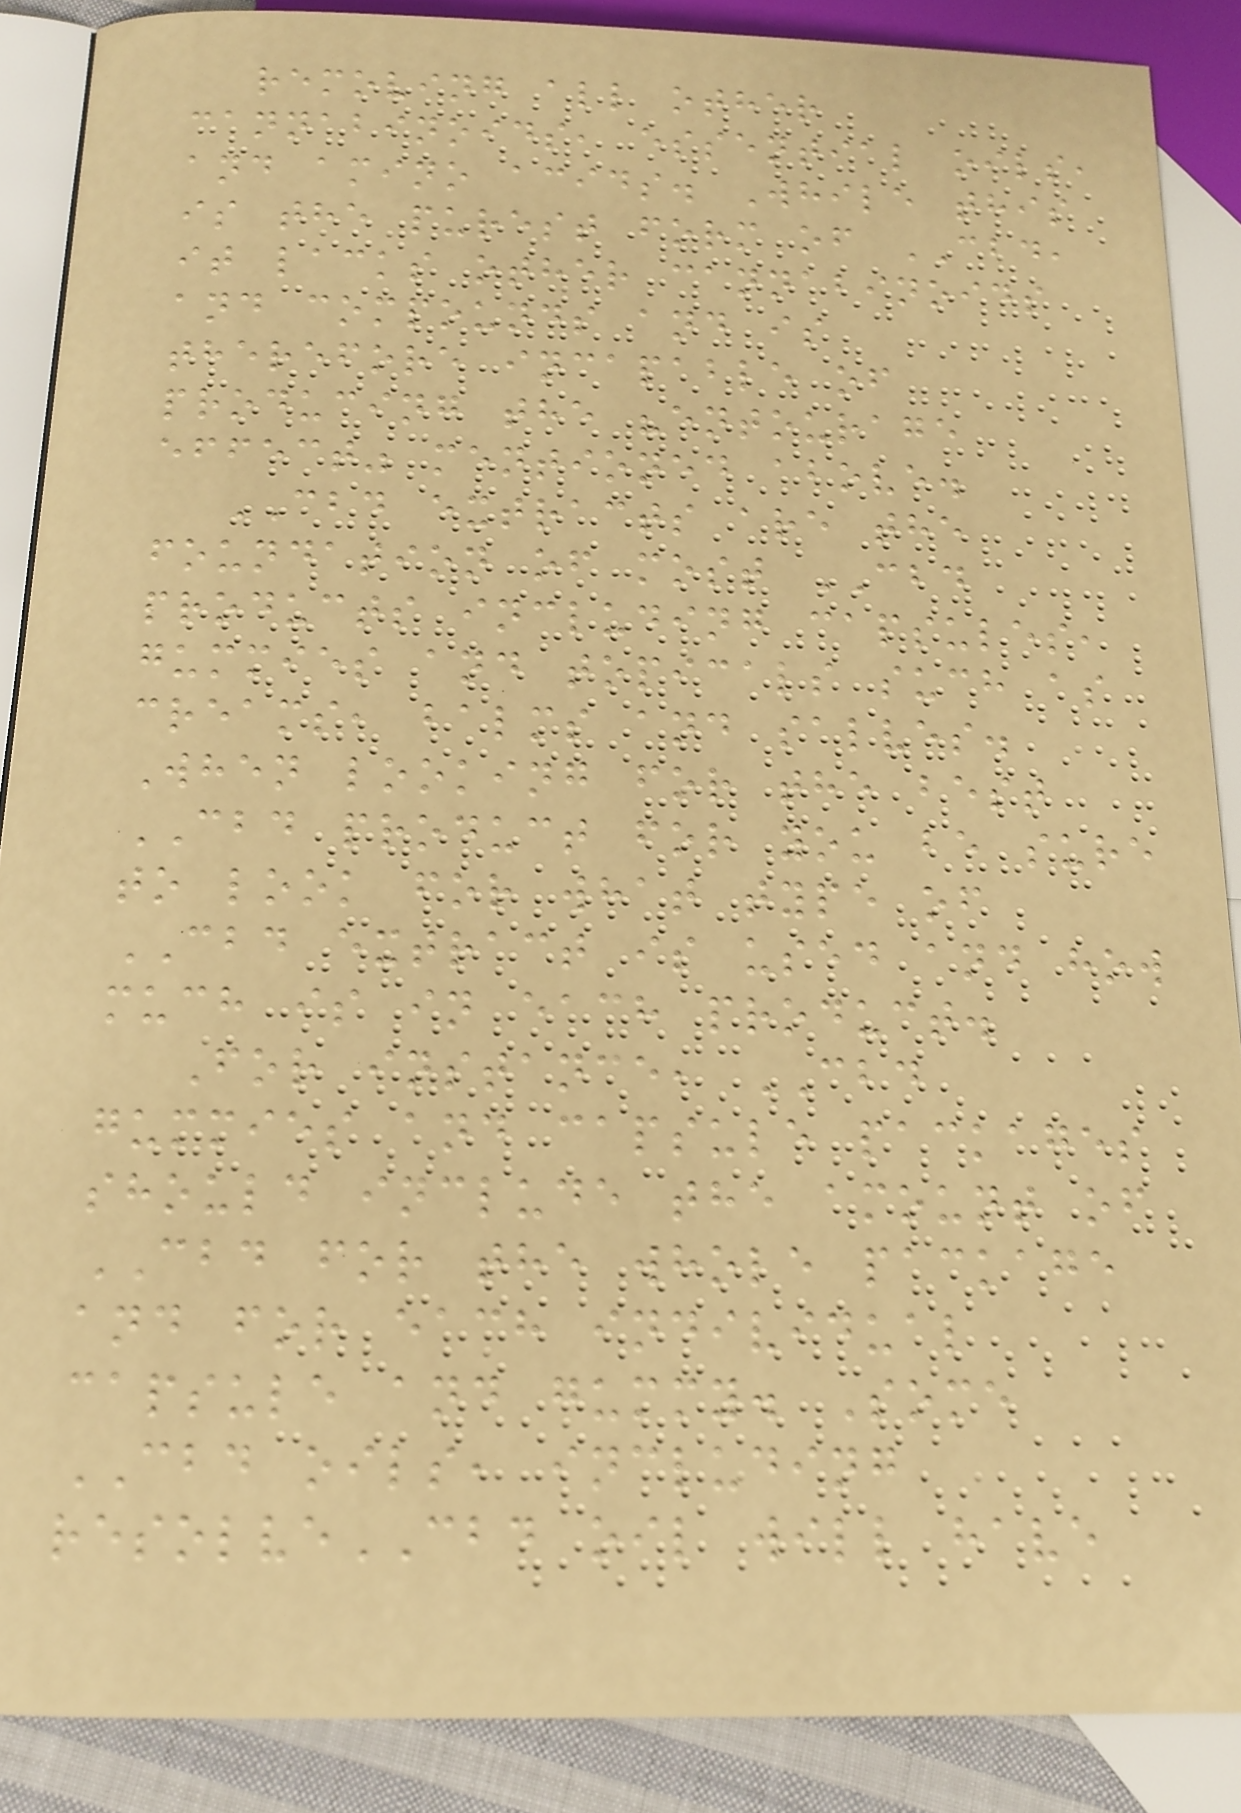removing all other
cannabinoids, essential oils,
and amino acids. While this
is the purest form of CBD,
it lacks other cannabinoids
and compounds and is
therefore incapable of
producing the "entourage
effect" mentioned above.
CBD extracts are the
foundation of most CBD
products including capsules,
gummies and topicals such as
creams, balms and salves.
When looking for the best
CBD product for you be sure
to look for what type of
CBD extract is used and how
much is in each product.
For instance, CBD
gummies and capsule packages
should include the amount of
CBD for the whole package
and for each individual
capsule and gummy. Some
CBD oils, including
resolveCBD oil will have
